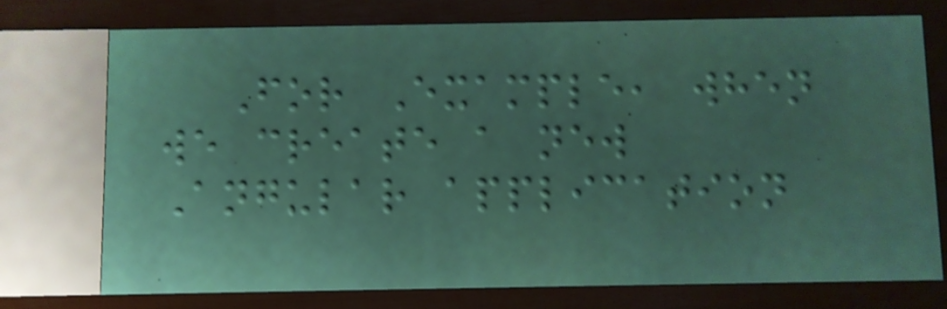For Example, when
we create a new
Angular application
